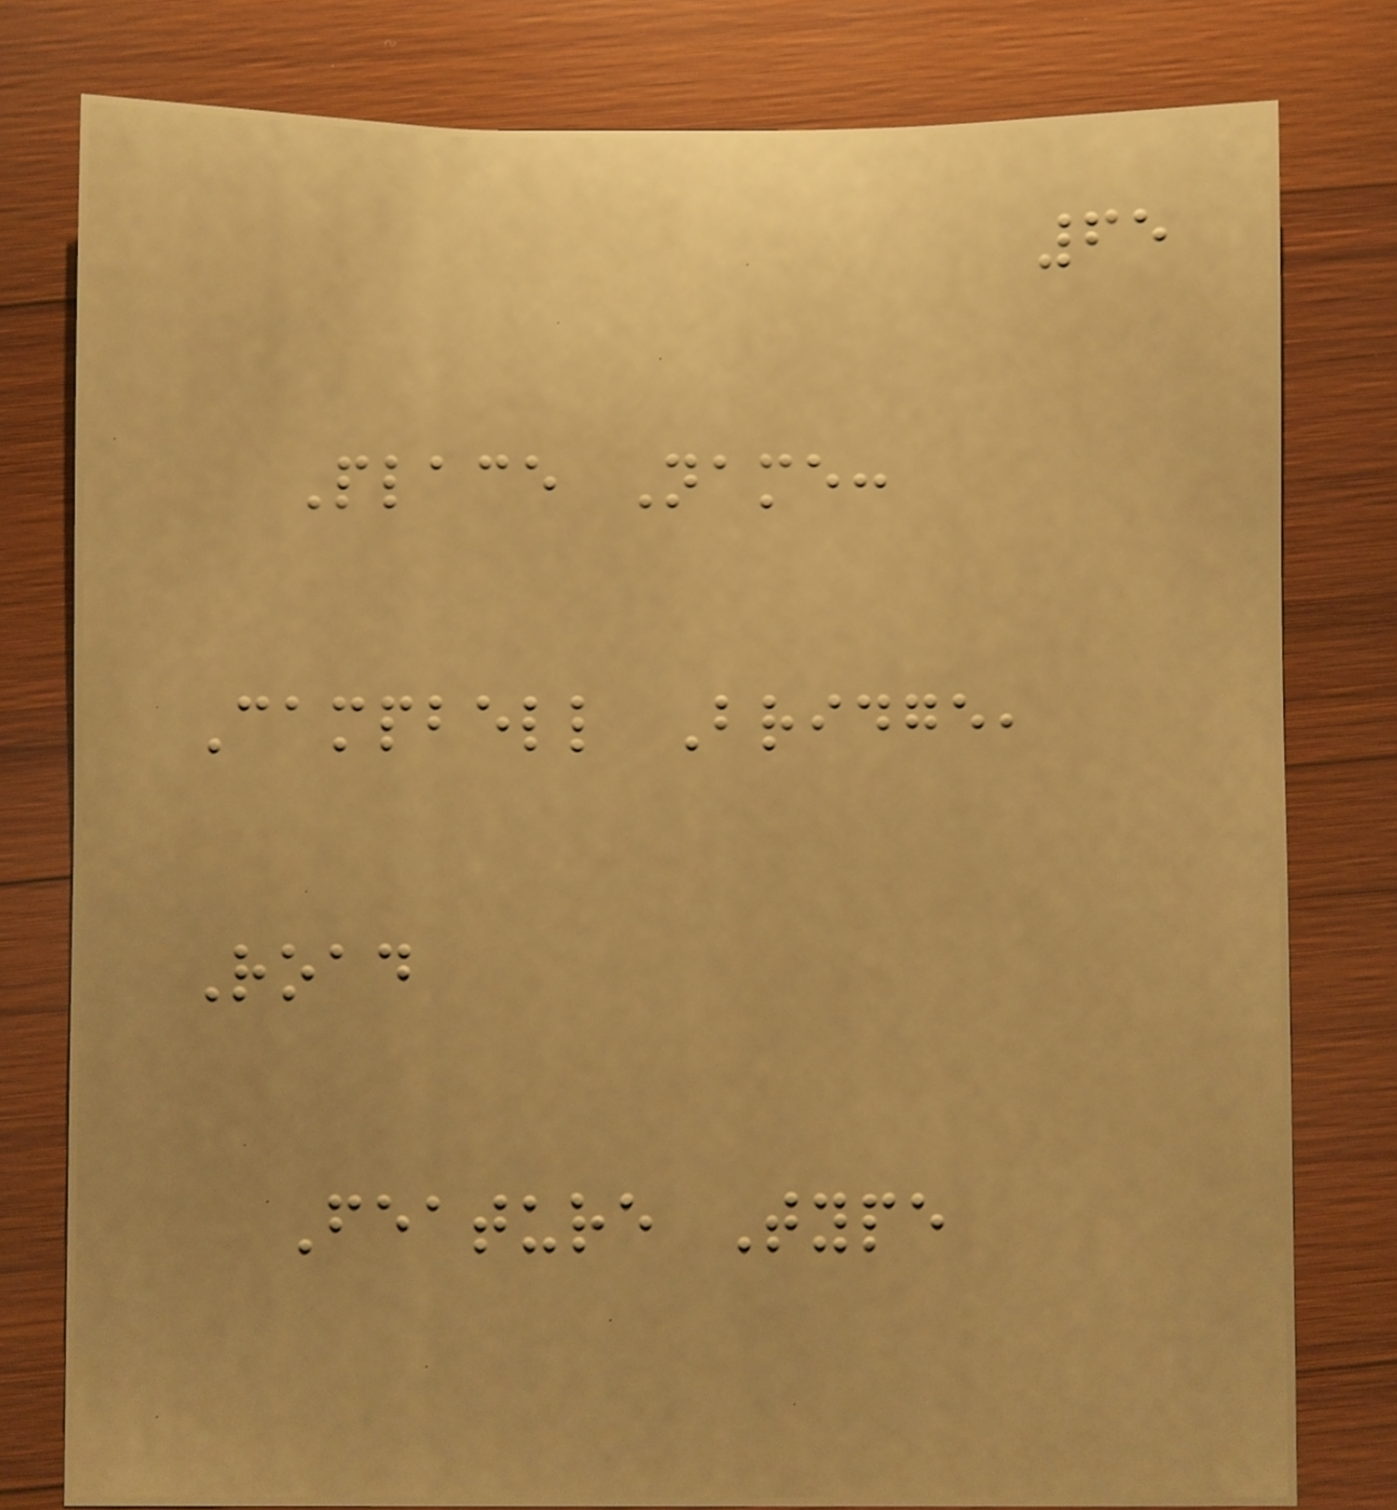65
Place Name:
Campbell Bridge,
Road
Feature Type
